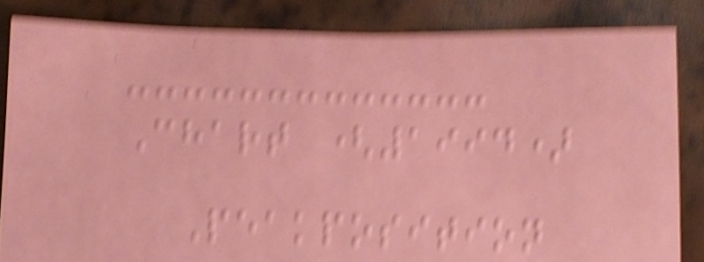Chart (1994)
Peakposition
